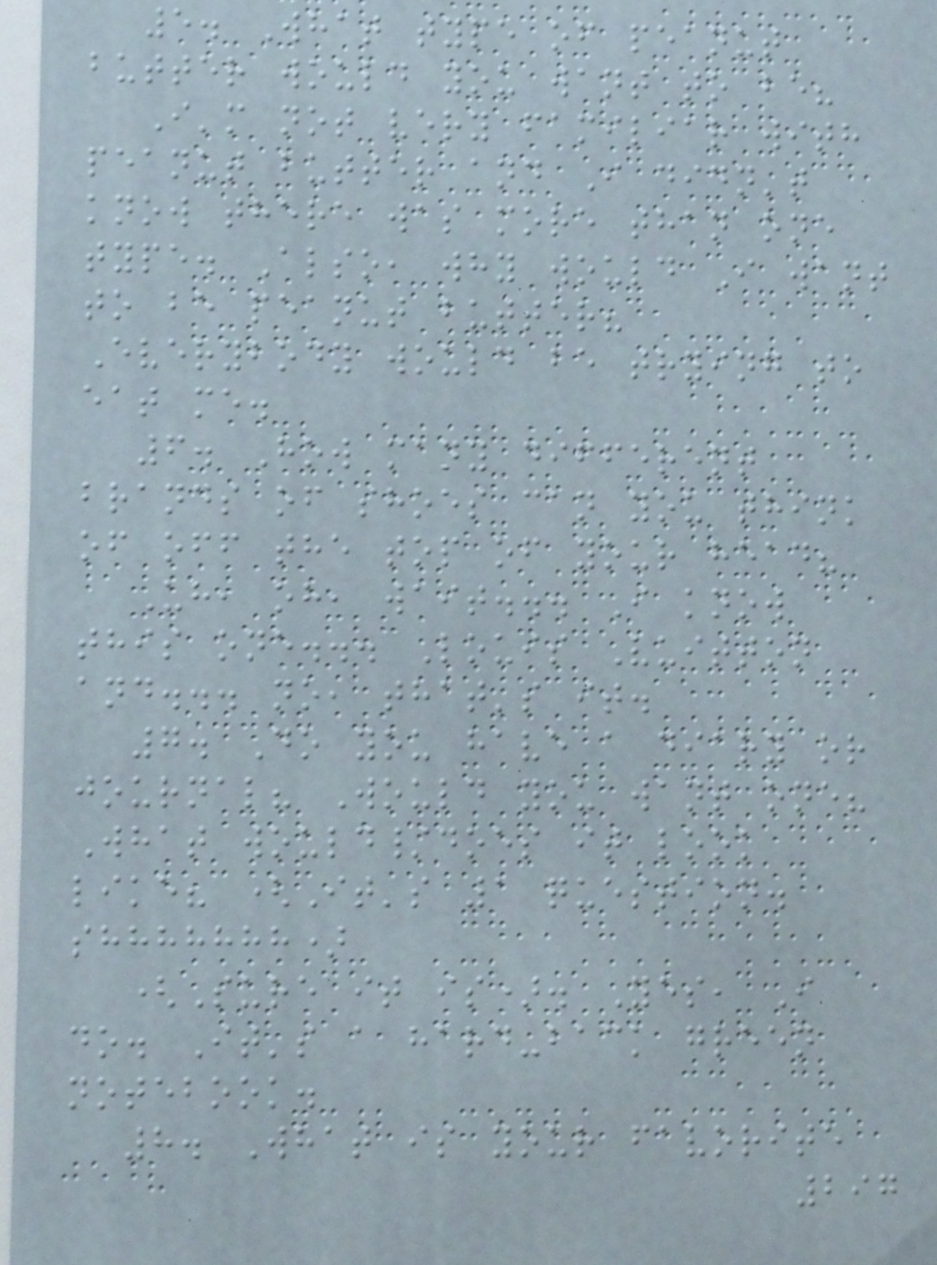5. What type of peanut
butter would you want to be?
I'm not very familiar with
peanut butter and I didn't
know there was more than one
type. Also, why would I want
to be peanut butter?
Everybody would be trying to
eat me.
6. How many different
brands of shoes can you think
of off the top of your head?
Uh, oh, wait... I know
this one... Louis Vuitton
and... no, that's it.
7. Do you have a diary or
journal? Would you want one?
What would/does it look
like? (It's 1 question.
shhhhhhh)
(Sure it is). Yes, I
do. It's a hard-back green
notebook.
8. What is your favorite
297
